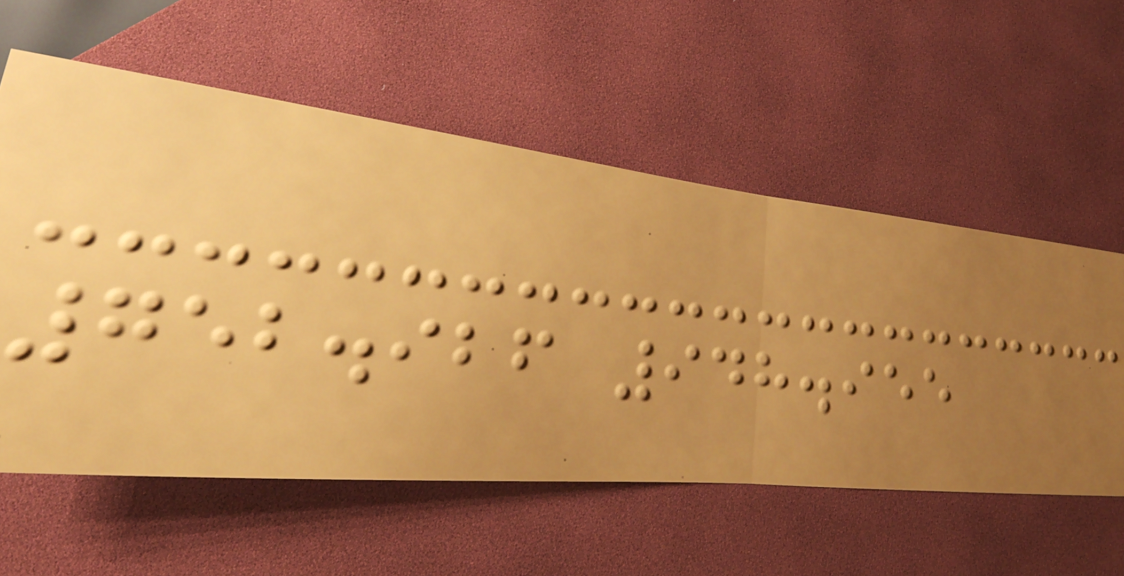752.926 948.955
